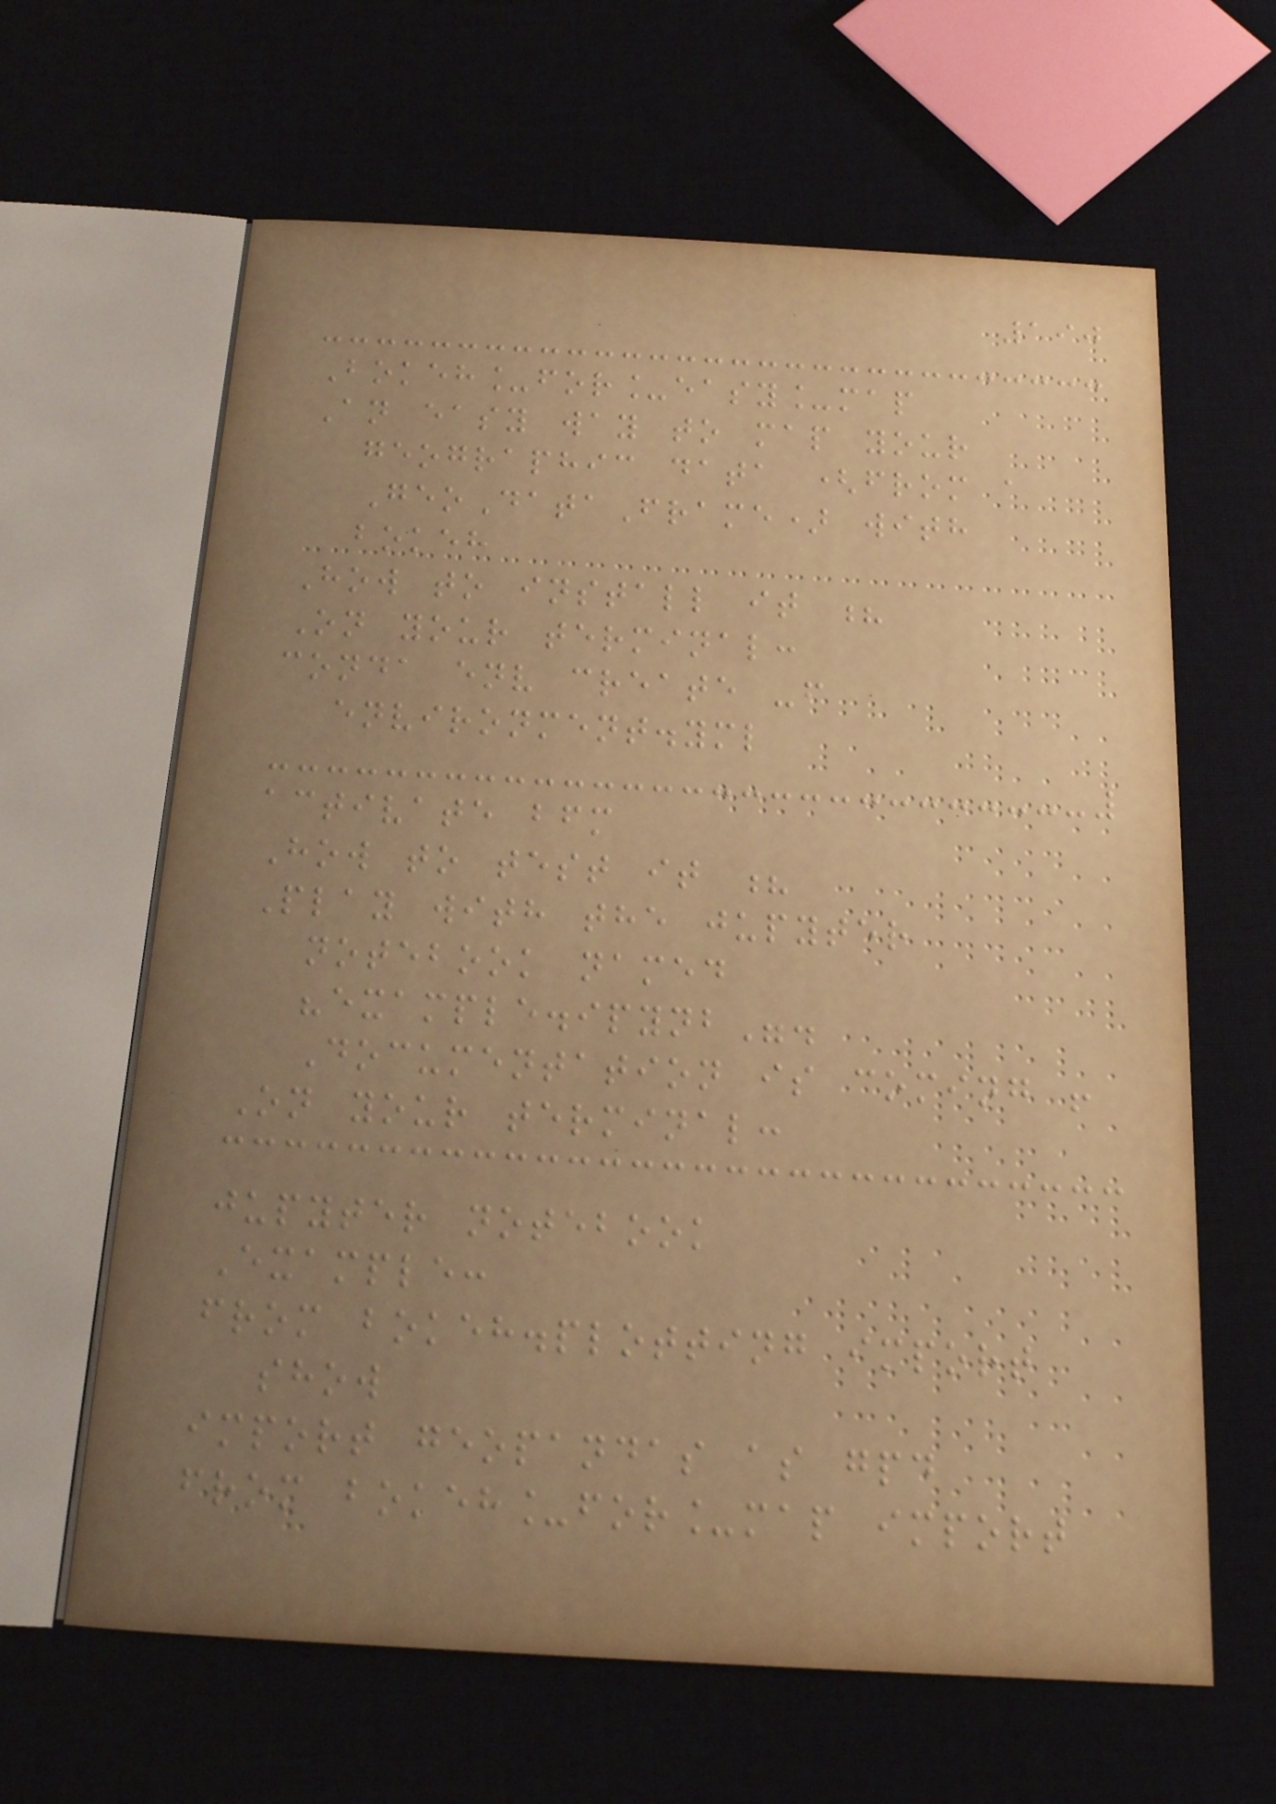190
Bokeh_for_easy_map
An easy way to map your
geographic data (from a
GeoDataFrame) with
bokeh
How to install it ?
On your terminal:
conda env create -f
environment.yml
activate bfm
How to test it ?
Play with the jupyter
notebook named
"example.ipynb".
Documentation is coming !
On your terminal:
jupyter notebook
Example:
from bokeh.plotting import
show
import geopandas as gpd
from bokeh_for_map import
